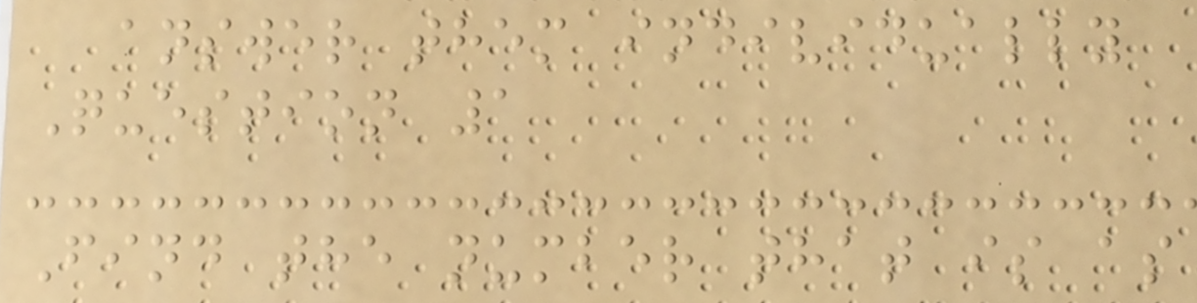answer them individually
Question 1
Find the number that is as
